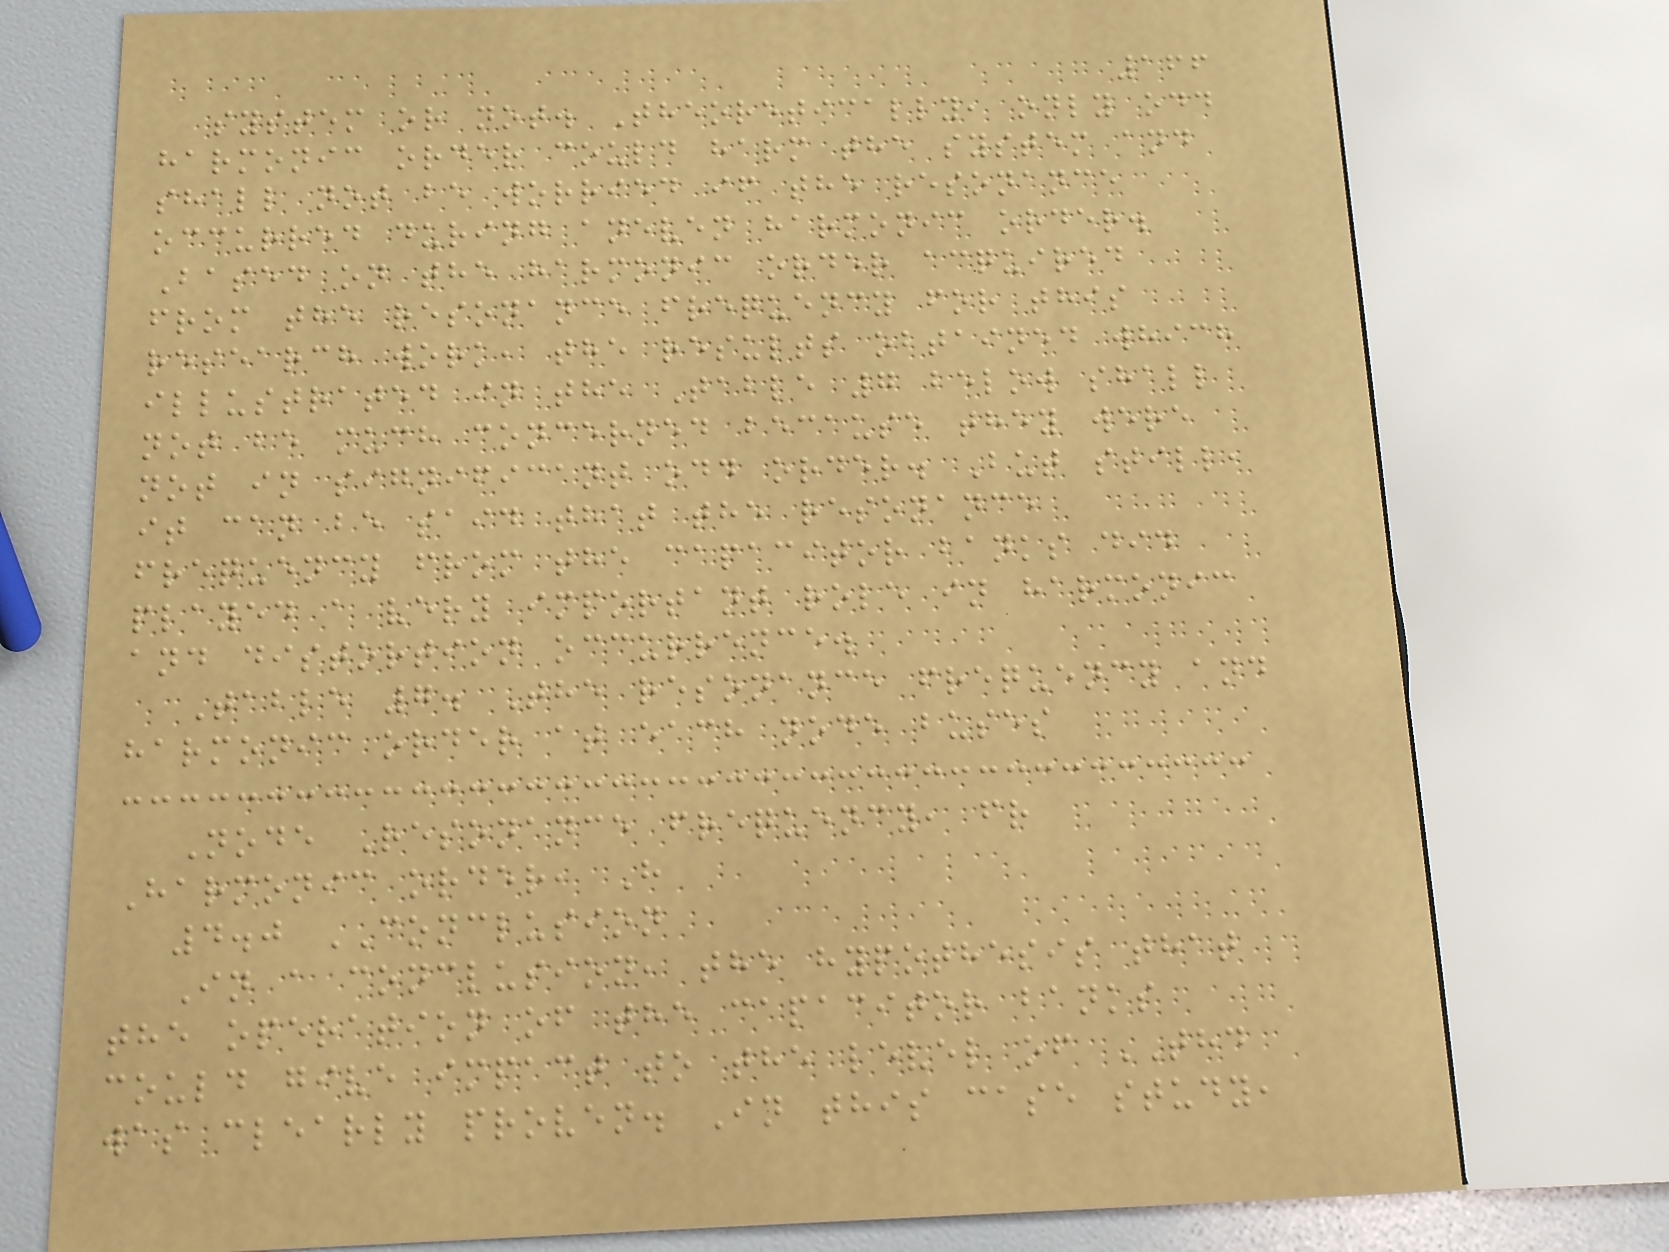166
system or not. Theoretically, only odd
harmonic order could harm the system and
shall not be worried if the resonance
occurred during aneven harmonic order.
Based on the harmonic order acquired
from the resonance frequency for this
research work, the results obtained which
illustrated in the Table 7 below shall
not be much concerned because they were
not in significant odd order. But still,
it can be said that the resonance
frequency from the capacitor banks did
played a very important role in harmonic
and distortion occurrence.
Table 7. The resonance frequency and
harmonic order at each node buses
Node Resonance frequency, fr
Harmonic order, H
4.0 CONCLUSION
In a conclusion, the hypothesis that
the operation of the capacitor banks
could give impact to the level of THD
was clearly proven. In this case study,
